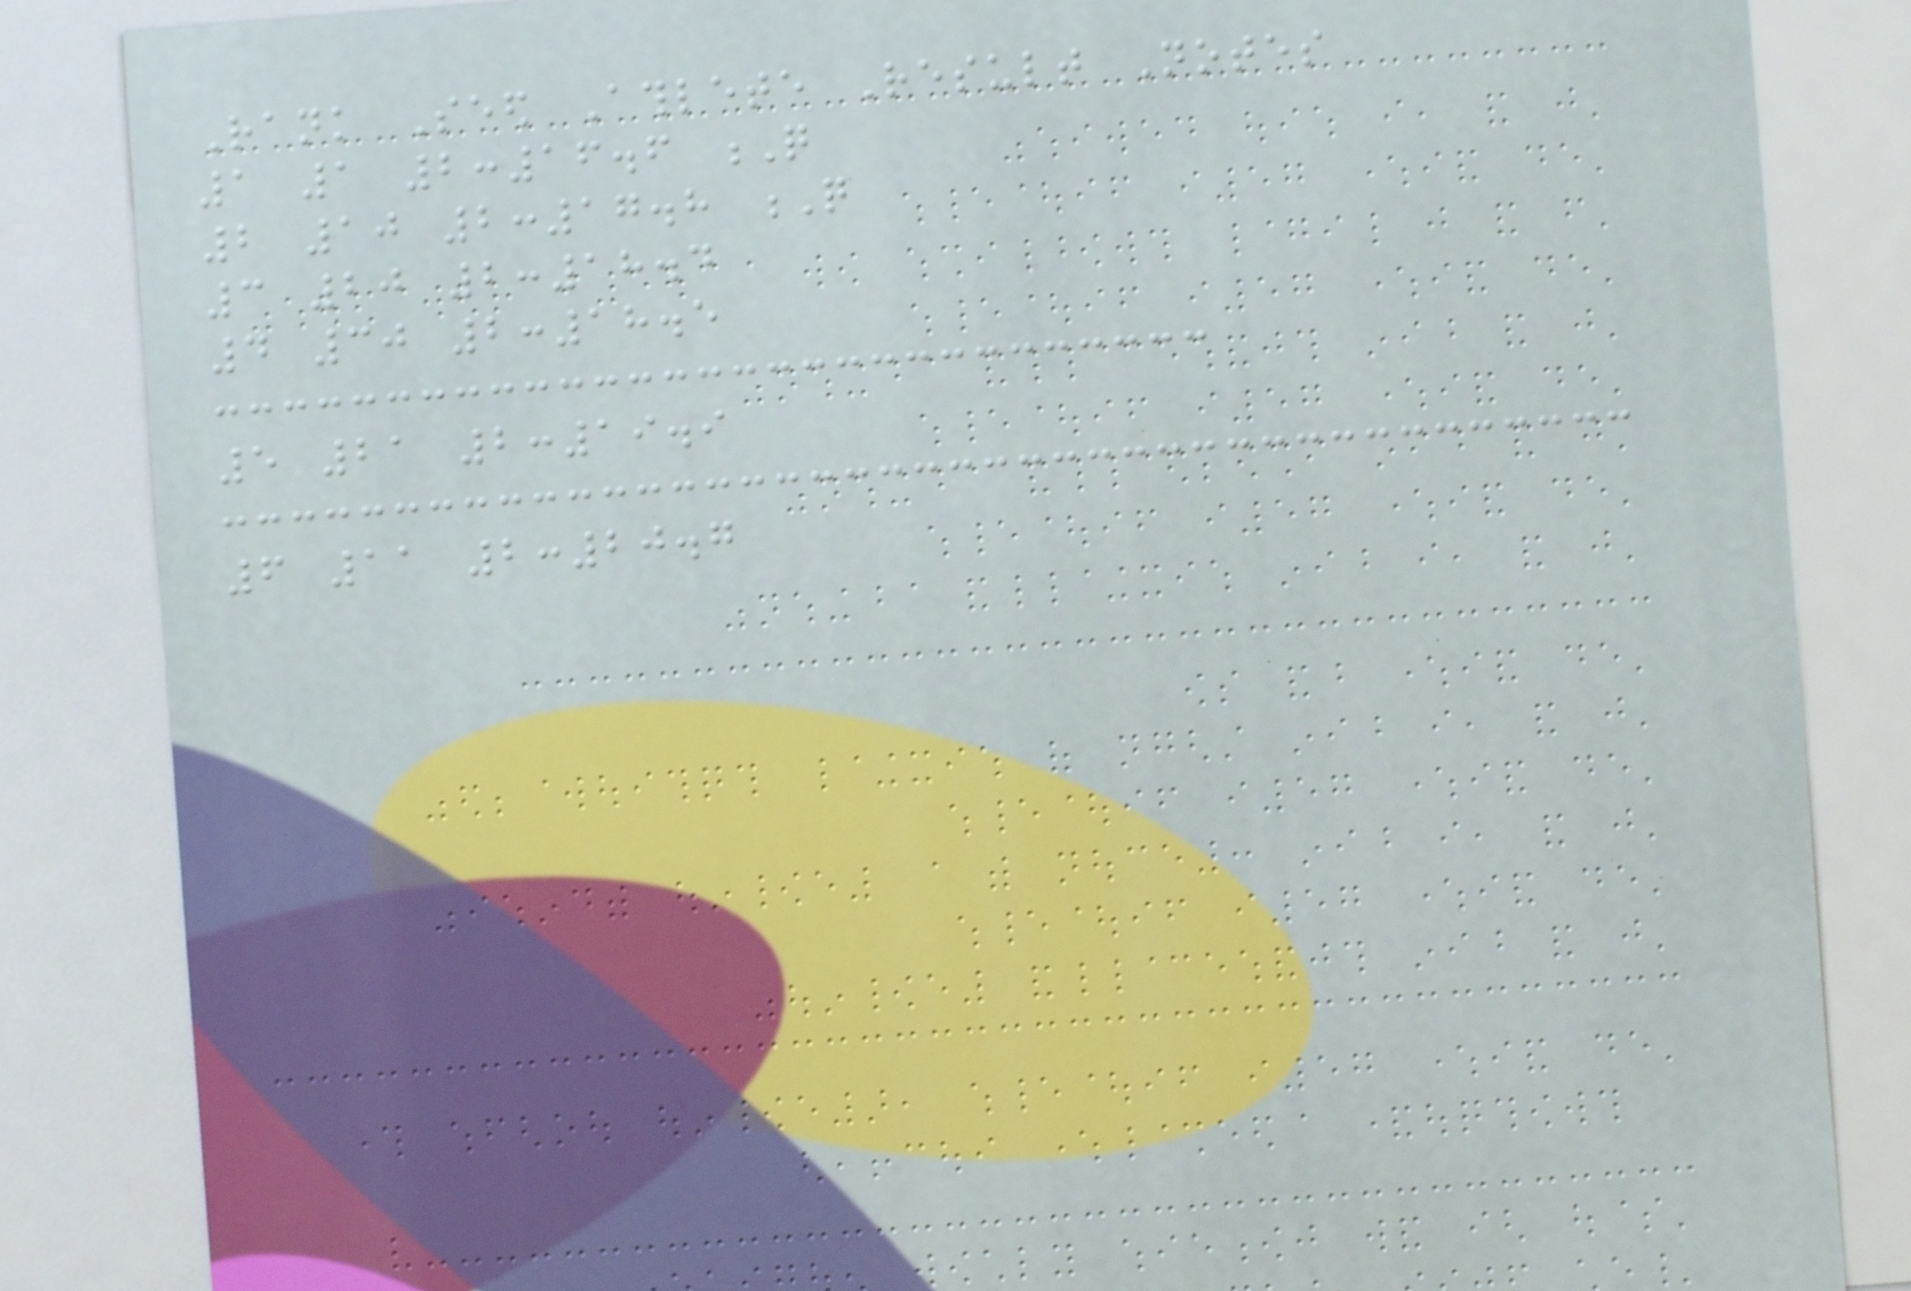Rank Seed Athlete Result Notes
1 1 2:16.6 Q
2 10 2:17.8 Q
3 20 2:18.4
4 30 2:18.5
5 21 2:19.9
6 11 2:20.7
